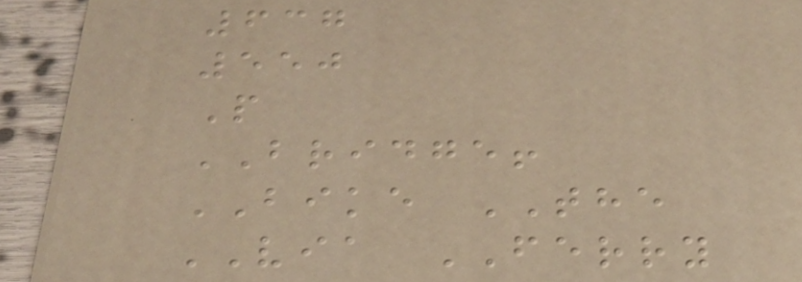637
550
P
BRIDGE!
BIKE THE
VIA FERRY
